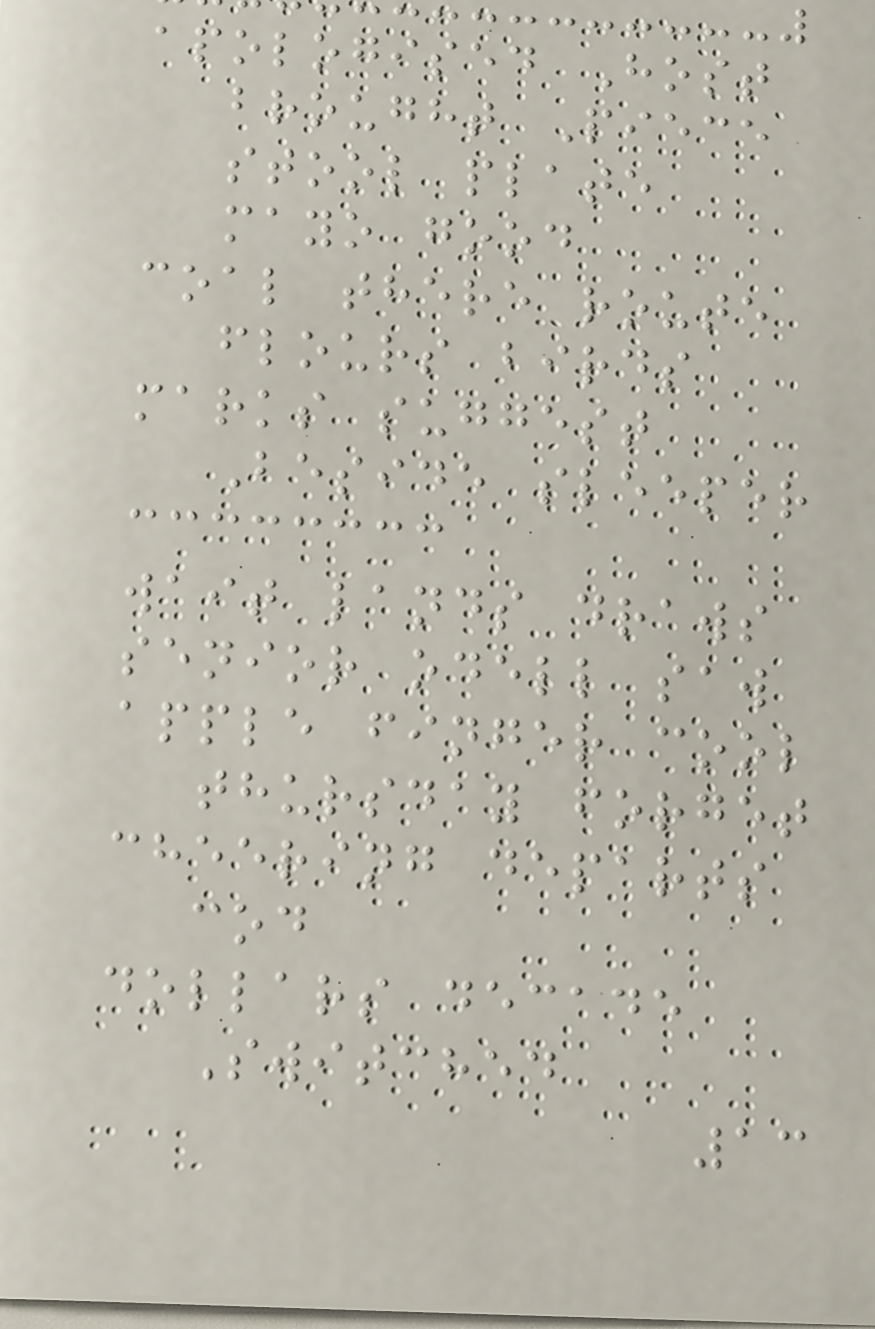apologised Host
brought Piece
stool plate
mayo good
coal there route
flours birds
marks suggest
Beside sleeper
wait lands draws
senior odell saw
apple finger cool
thursday forget
cheering departs
cod
dollars decade
Switched
13
